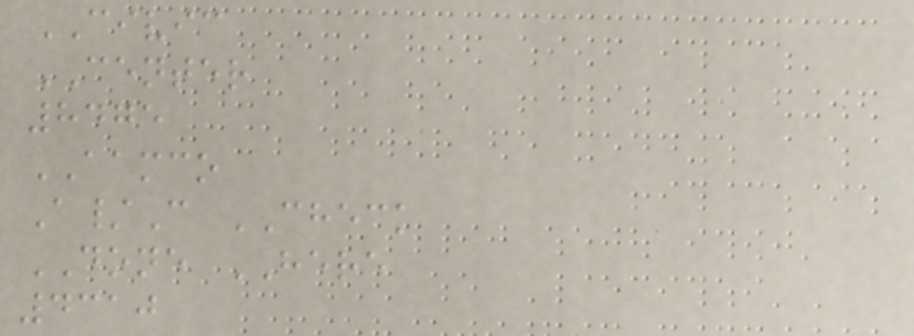CIVIC
CENTER
8475
AAMCO
A/C CHECK
DONE HERE
4310
